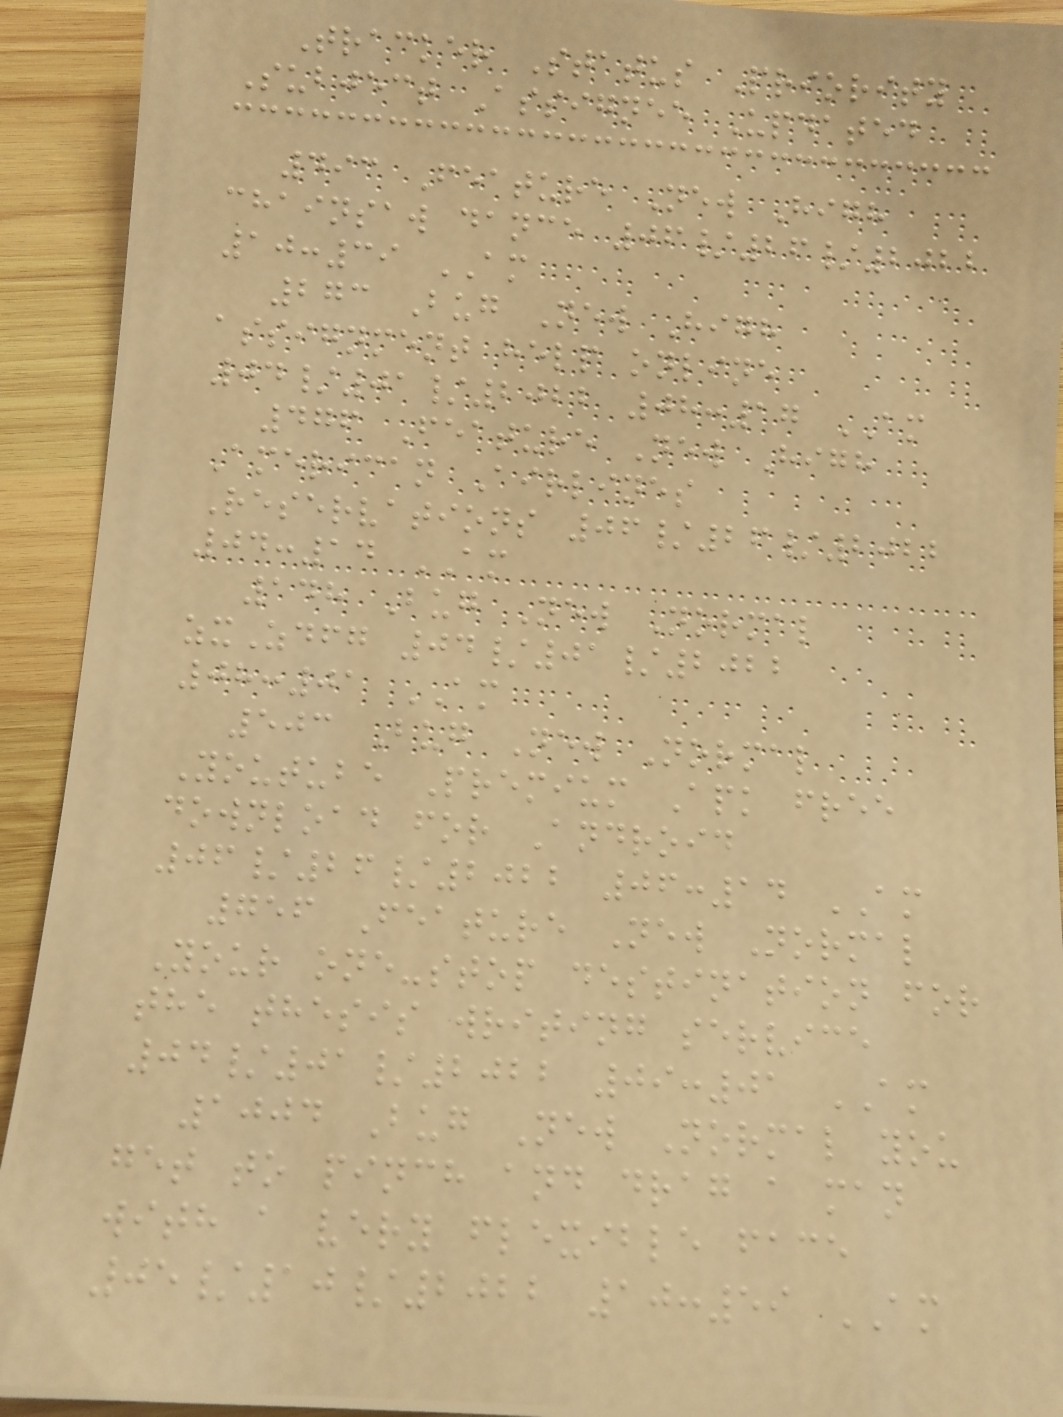Tracker Status Priority
Subject Assignee Updated
493 Feature New High
chainsaw dance 06/26/2022
10:39 AM
273 Bug New High
assignment help online
04/01/2022 08:17 AM
476 Feature New High
American Airlines
Reservations 06/26/2022
04:14 AM
148 Bug New Normal
zxZdfg 04/01/2022
08:01 AM
503 Bug New Normal
Youtube Premium Apk free
download for Android
06/26/2022 06:14 AM
756 Feature New Normal
Your one-stop destination for
the thesis writing service
04/01/2022 09:01 AM
1004 Bug New Normal you
get to pinch and drag a man
with a very flexible face
05/10/2022 10:59 AM
